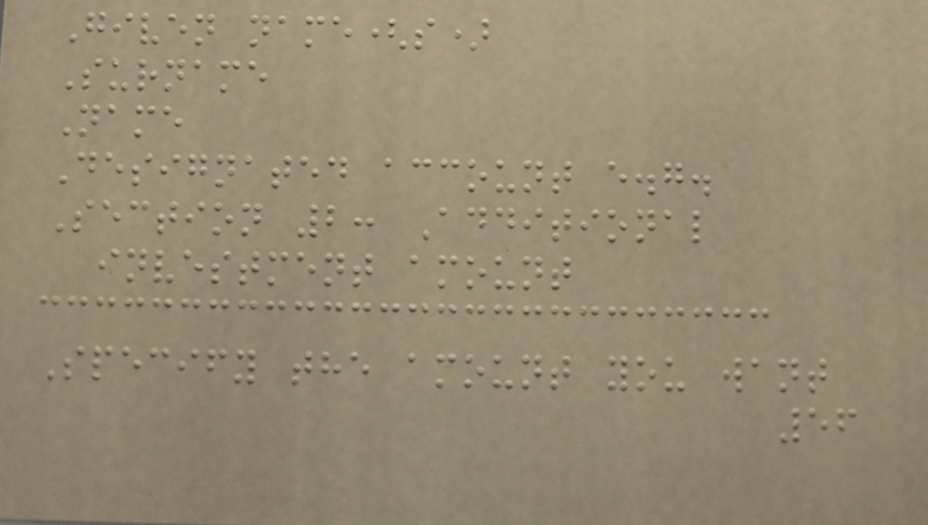Given name(s)
Surname
Name
Designated account e.g.
Section 2: Additional
investment amount
Specify the amount you want
56
